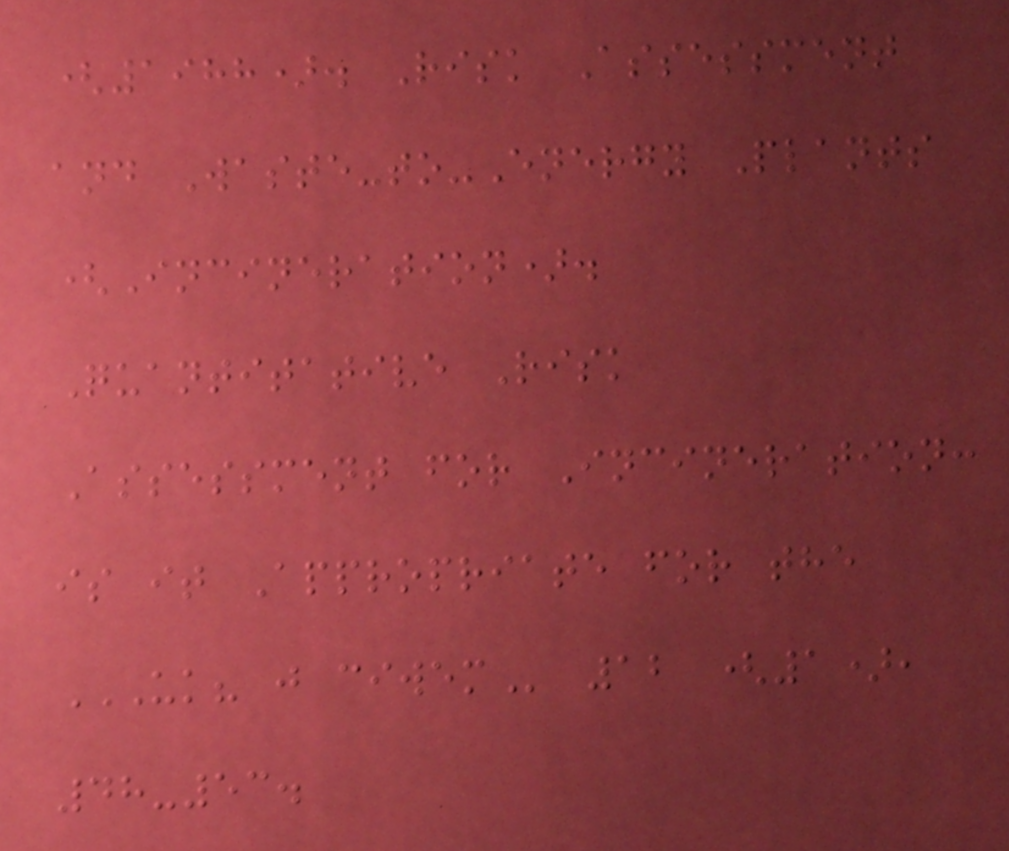(1988). Risk Assessment
and Waste-to-Energy Plants
(Incineration).
Quantitative Risk
Assessment for Incineration:
is it Appropriate for the
UK? J CIWEM 12 (1),
48-53.
